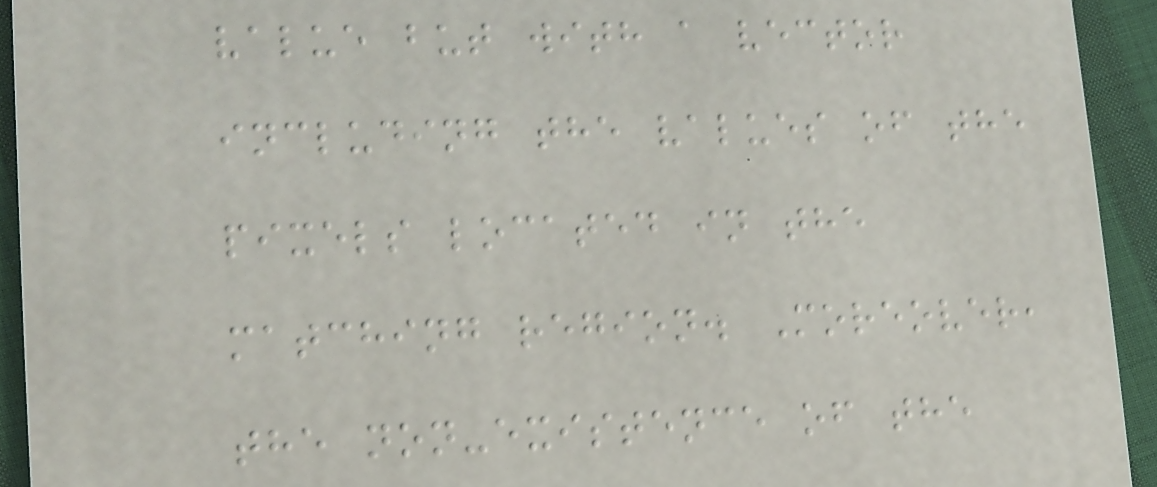value but with a vector
including the values of the
pixels located in the
matching region. Moreover,
the non-existence of the
